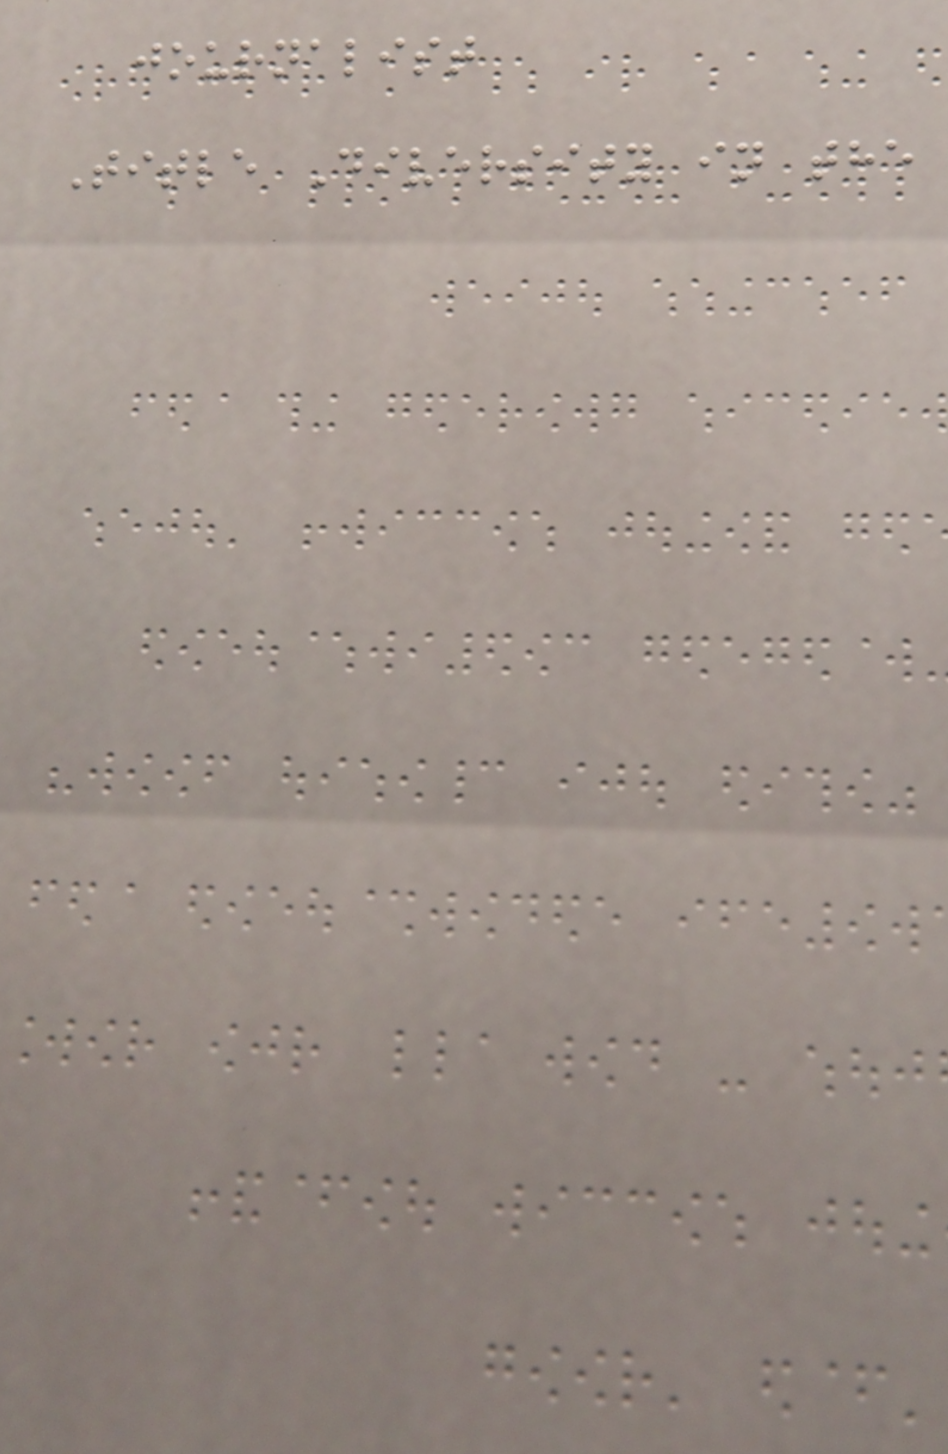journalist
Title Diversity in the
